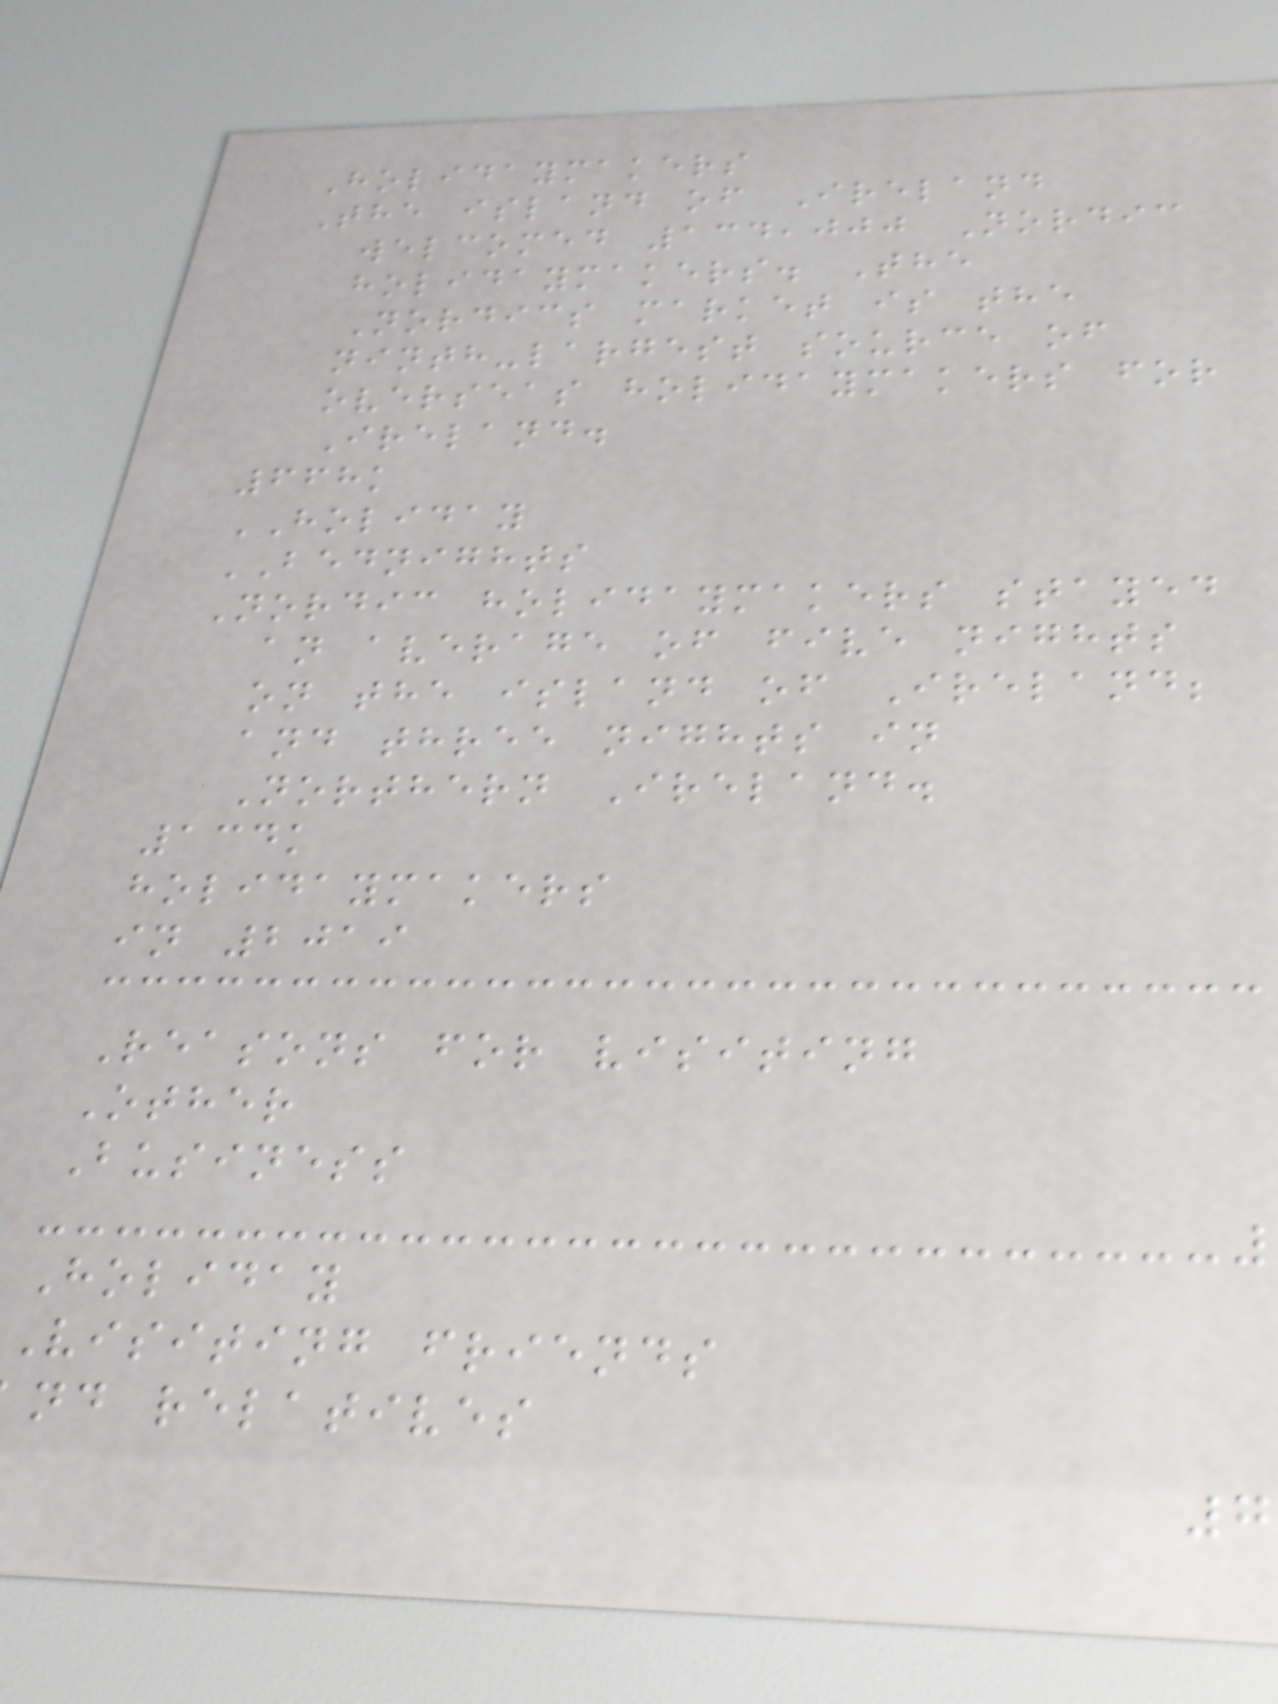Holidaymakers
The island of Ireland
welcomed 134,000 Nordic
holidaymakers. The
Nordics market is the
ninth-largest source of
overseas holidaymakers for
Ireland.
668k
HOLIDAY
BEDNIGHTS
Nordic holidaymakers stayed
an average of five nights
on the island of Ireland;
and three nights in
Northern Ireland.
134k
holidaymakers
in 2019
Reasons for visiting
Other
Business
Holiday
Visiting friends
nd relatives
7
